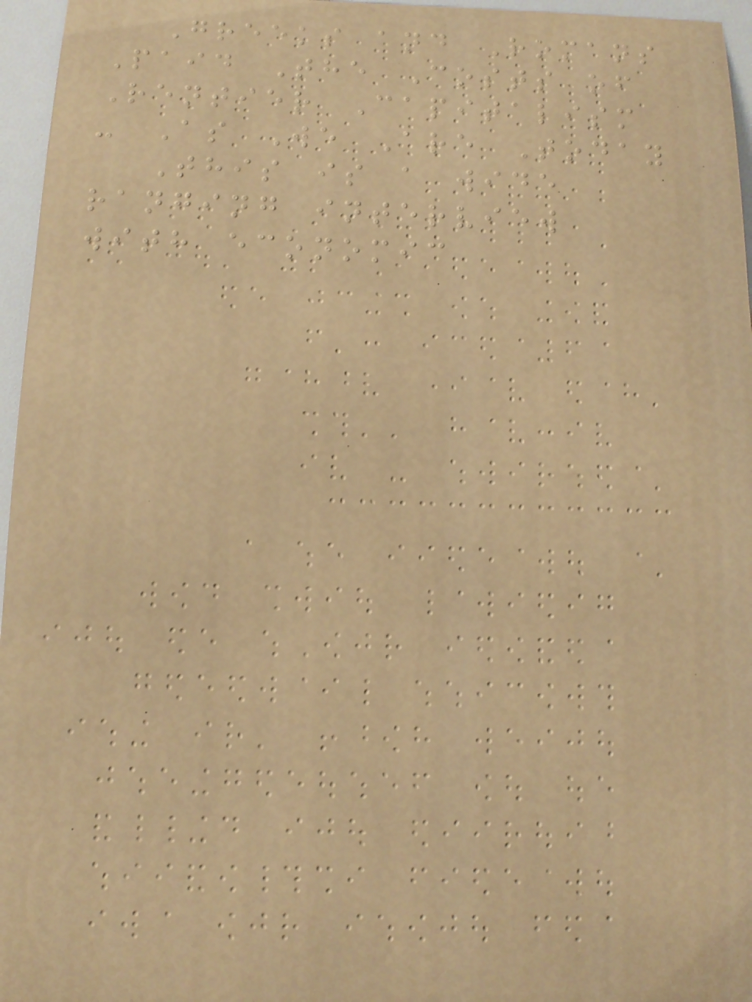Greeks and Romans
Paid The Costs of
Rentier Capitalism
- As We Are Today
This is a wide
ranging interview
with economic
